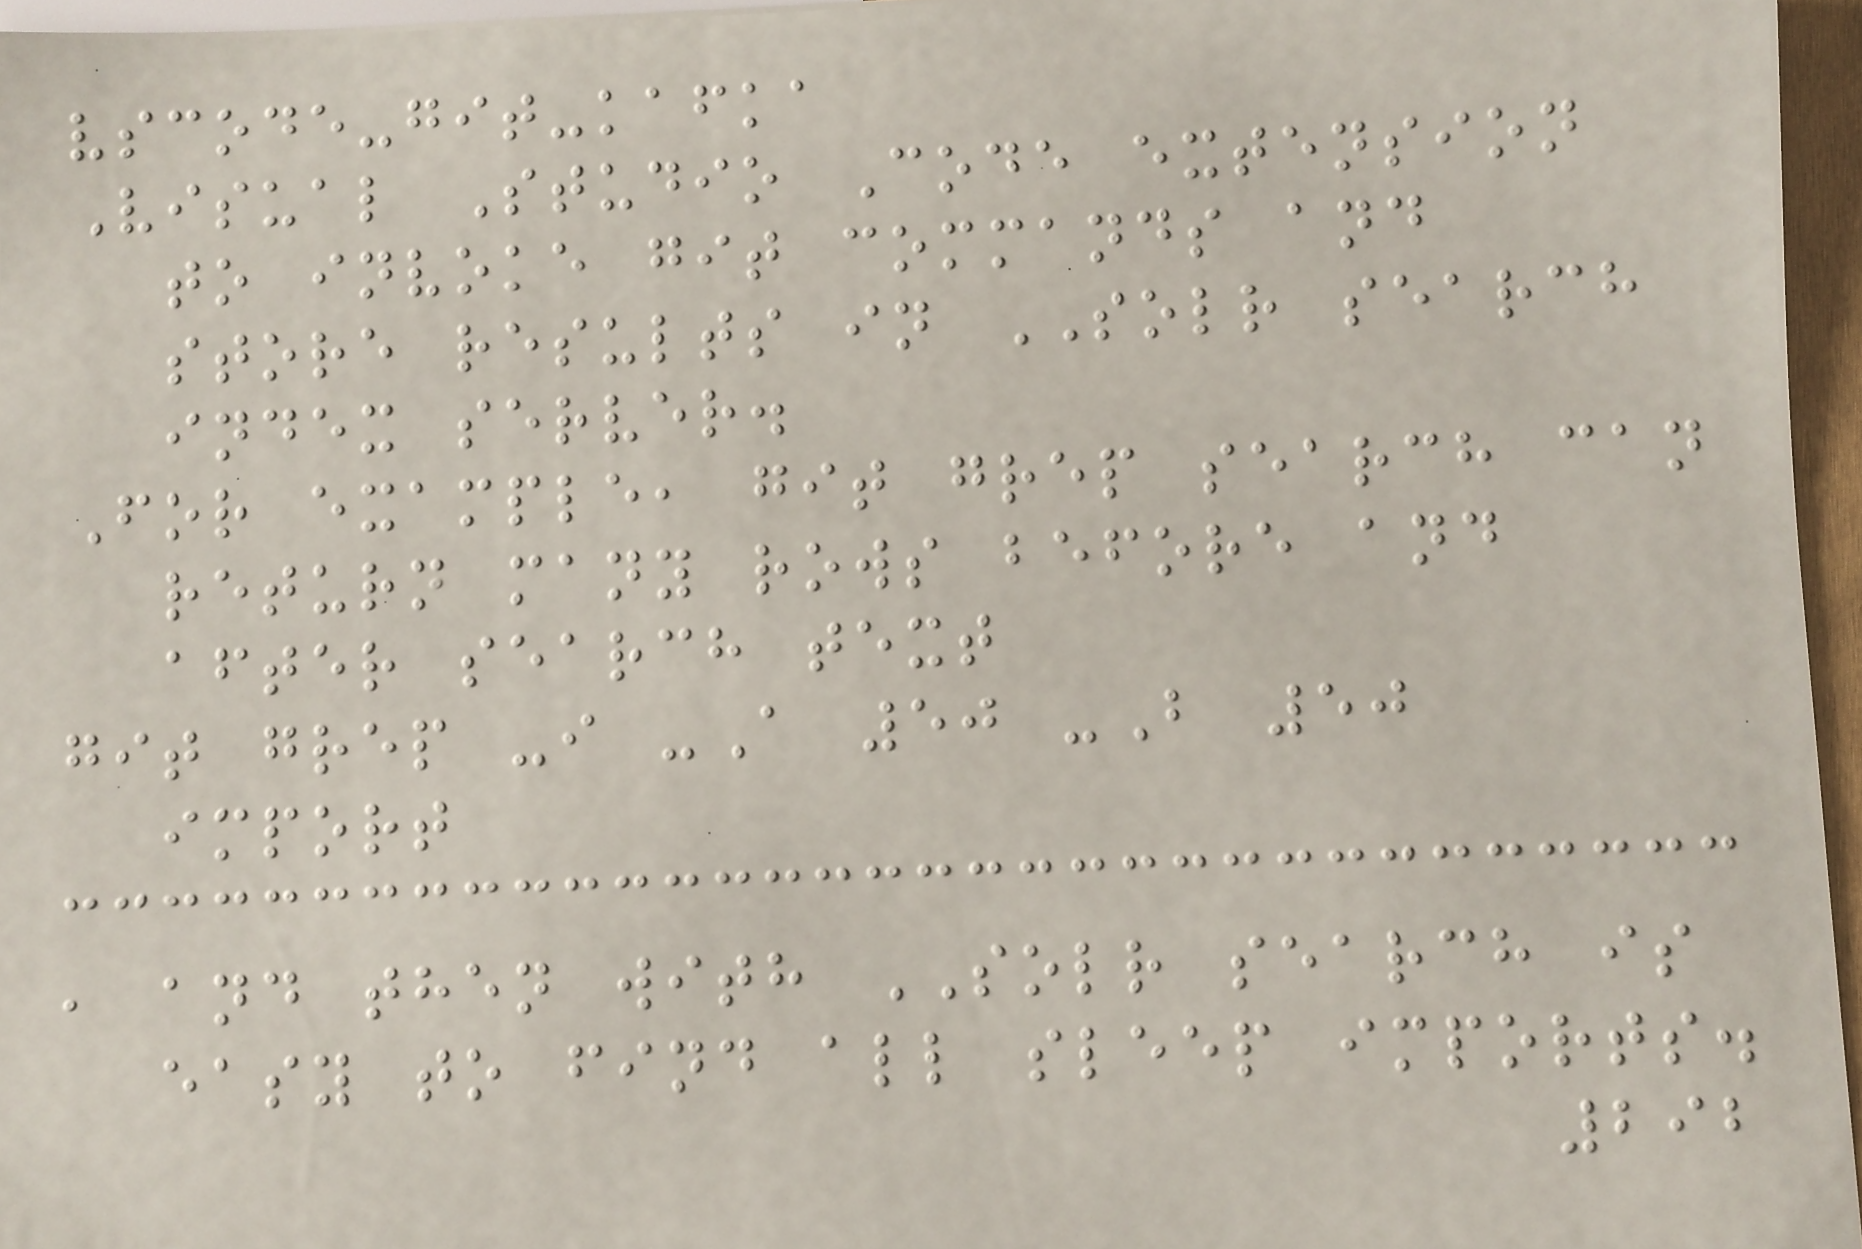vscode-git-kafka
Visual Studio Code extension
to invoke git commands and
store results in SOLR search
index server.
For example, git grep search can
return many rows before and
after search text
git grep -i -A 50 -B 50
import
, and then with SOLR search is
easy to find all sleep imports.
292
